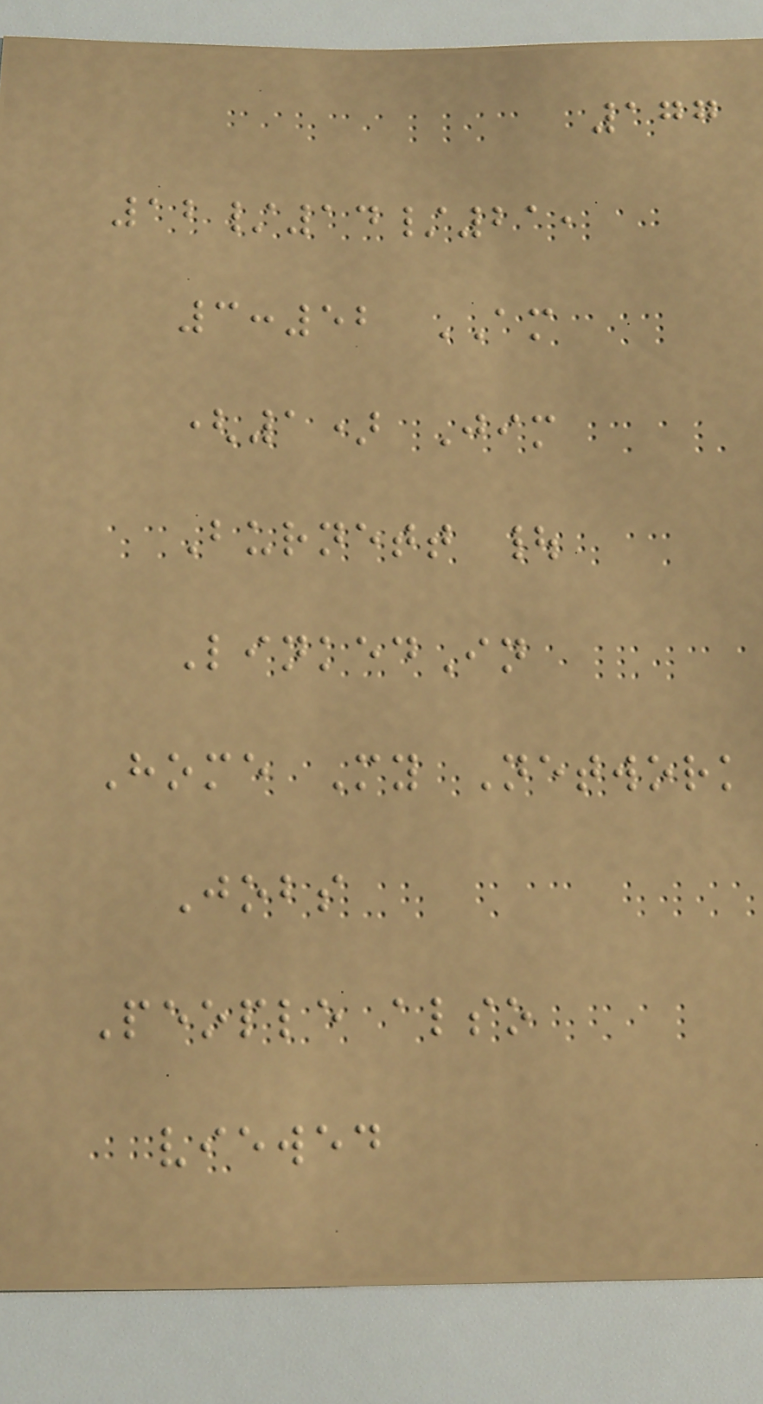177
12/14/21,
3:52 AM
(1) Jim
Burnett |
LinkedIn
Home My Network
Jobs
People also
viewed
